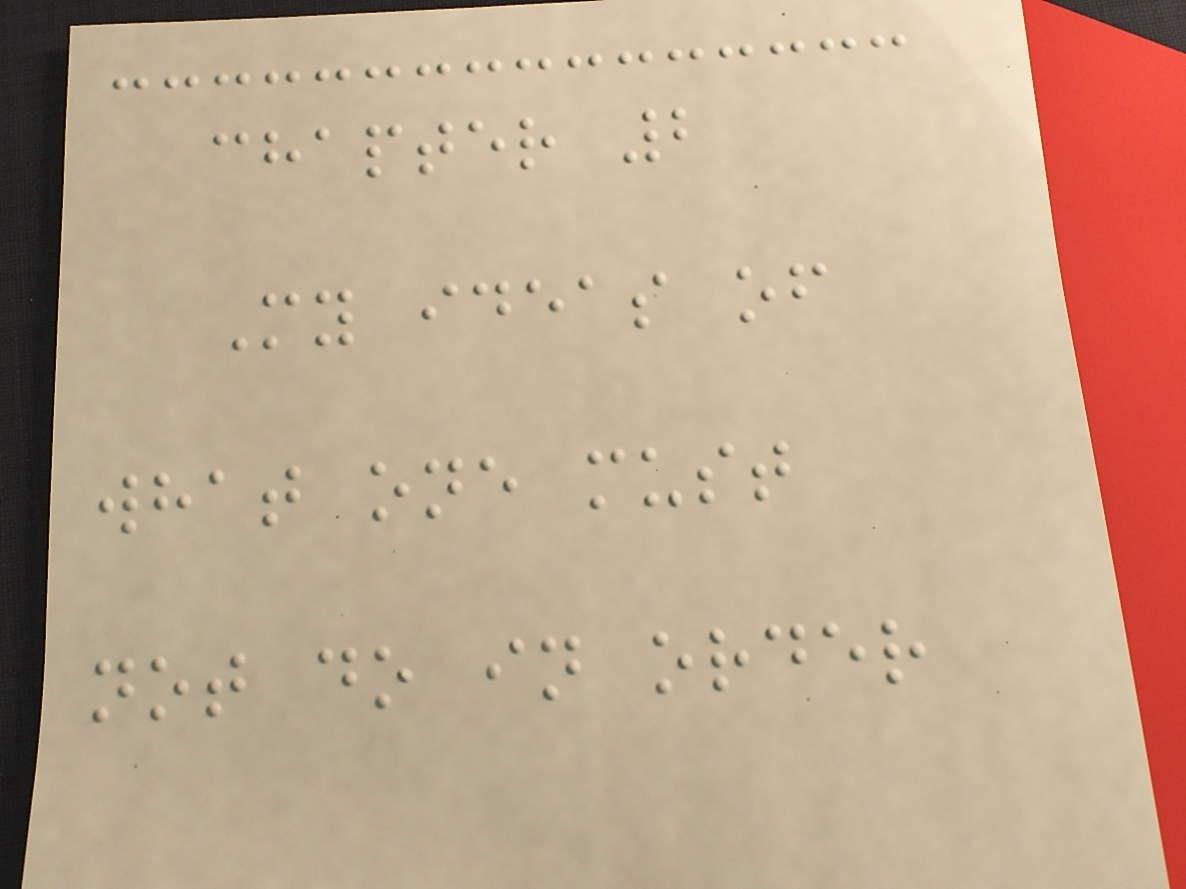chapter 2
My ideas of
what one must
not do in order
